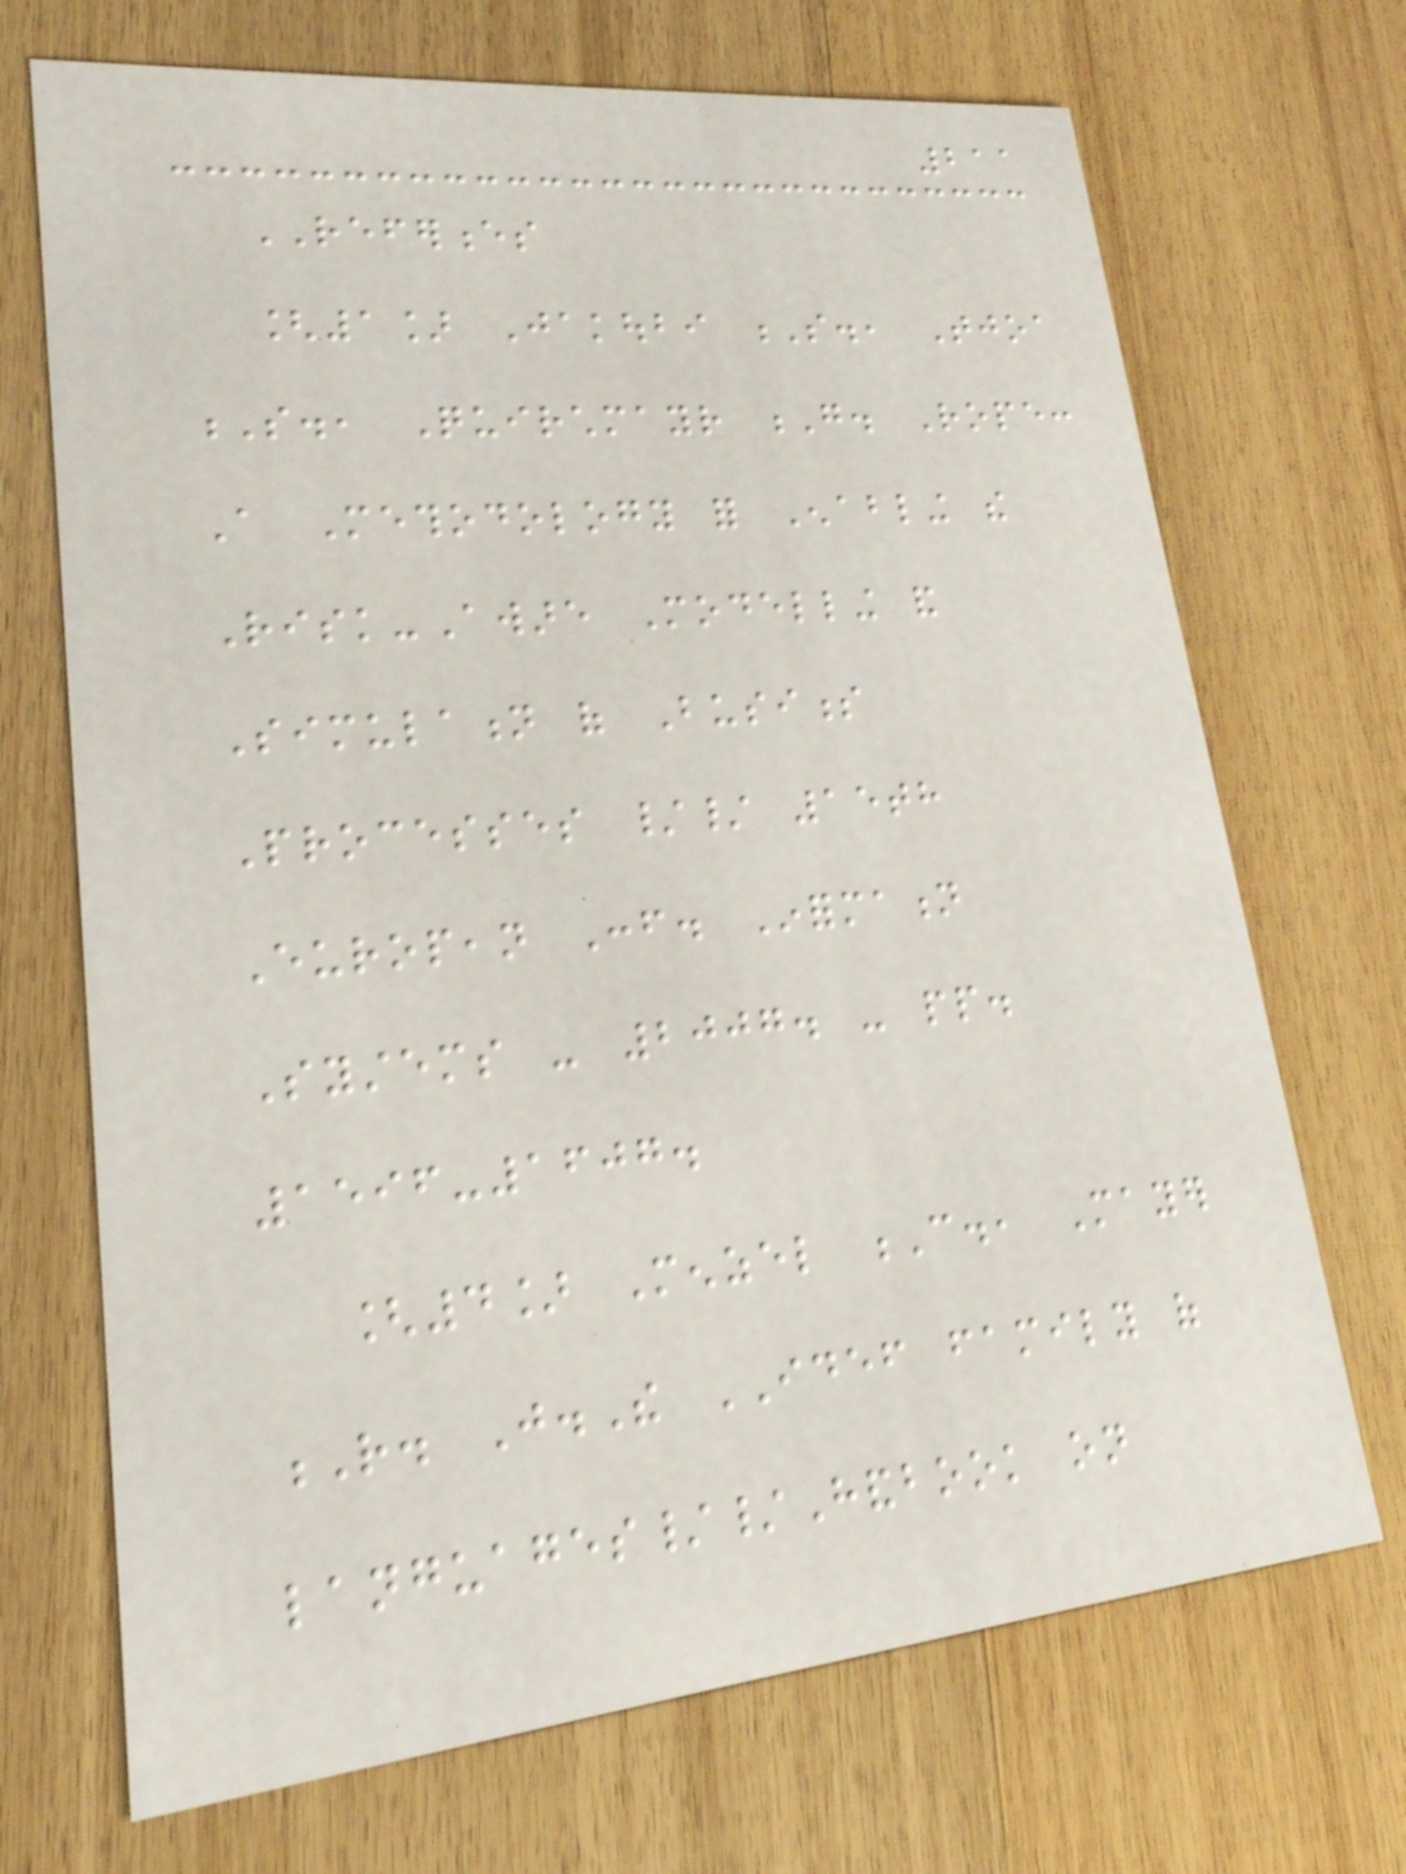211
REFERENCES
[1] Jakoubi S., Tjoa
S., Quirchmayr G. Rope:
A Methodology for Enabling the
Risk-Aware Modelling and
Simulation of Business
Processes // 15th
European Conf. Information
Systems - 2007. - pp.
1596-1607.
[4] Menzel C., Mayer
R. J.The IDEF family of
languages//Handbook on
